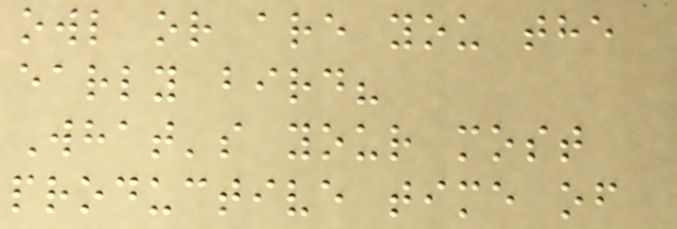owl or are you the
early bird?
What's your most
productive time of
